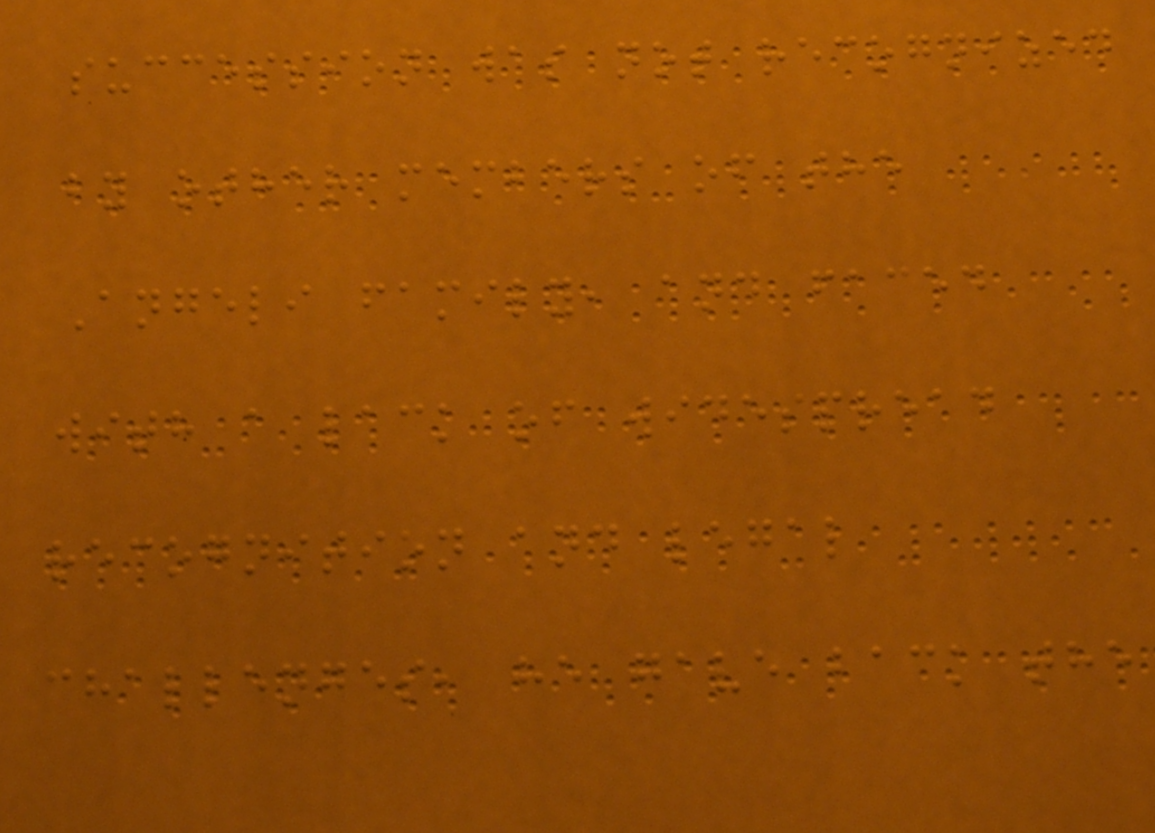succession was not recognized
by other members of the
Angeli family, and faced
with a lack of widespread
recognition and legal
challenges, he gave back the
